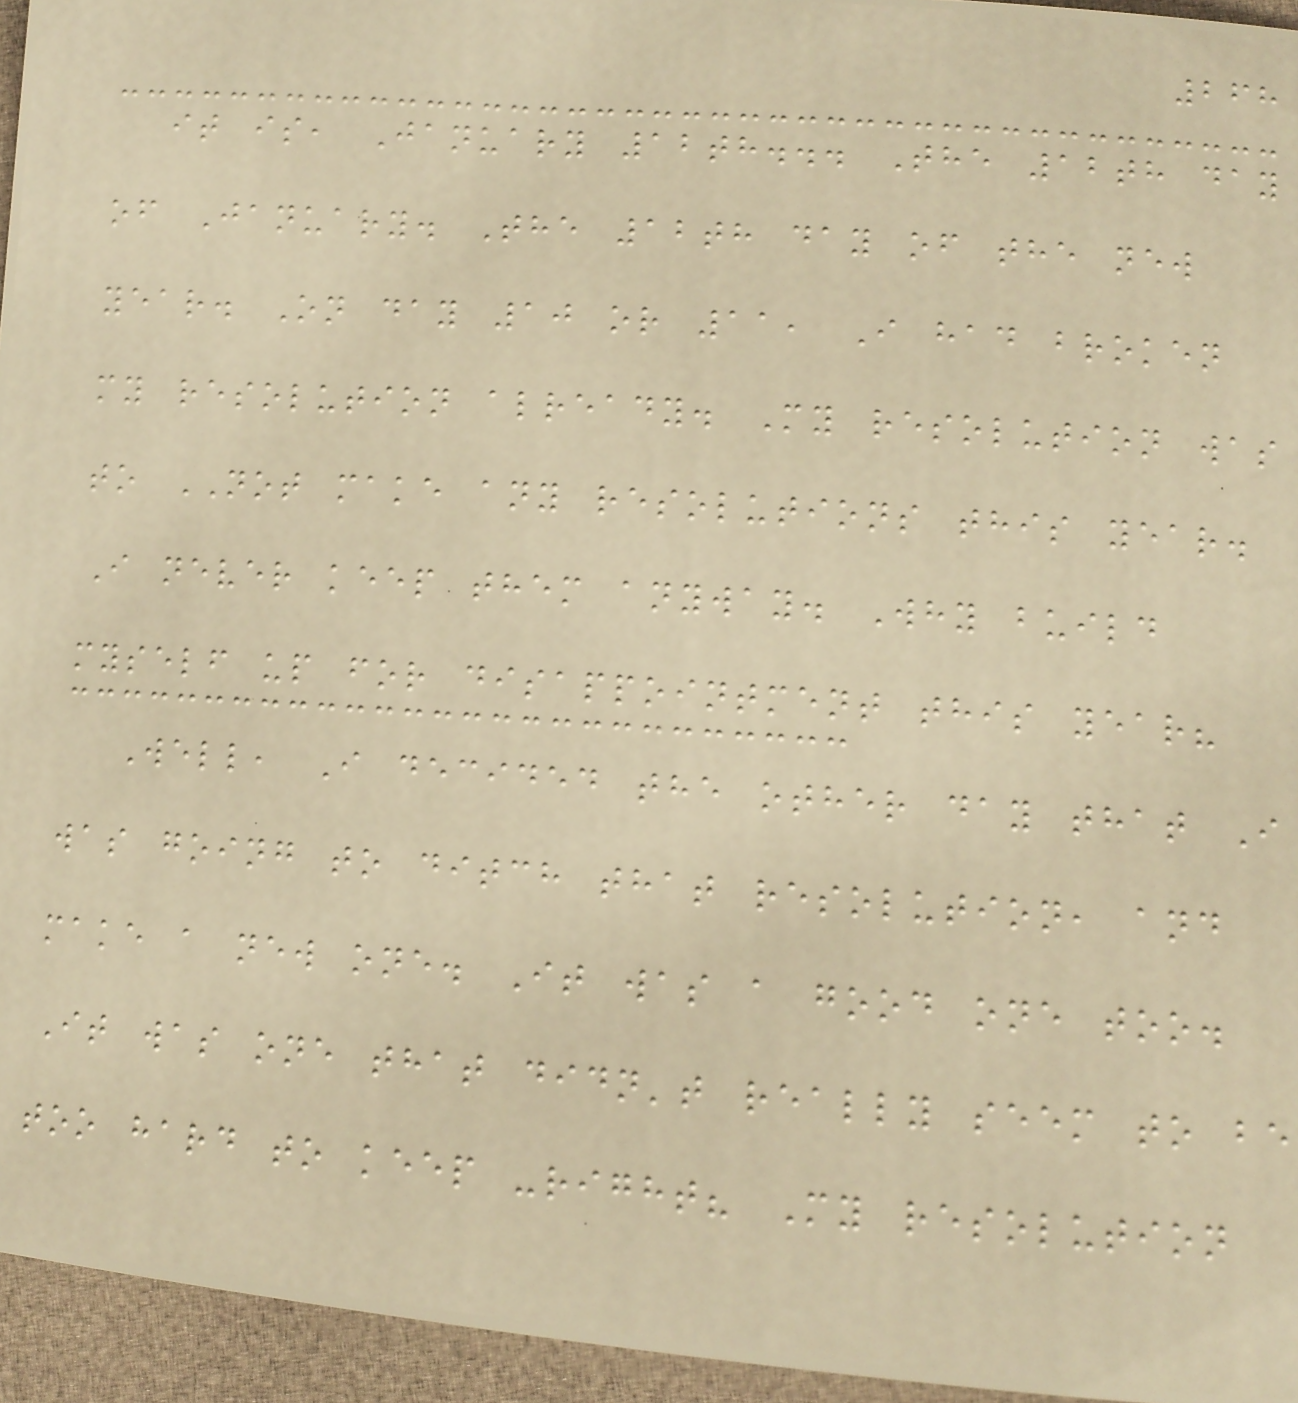268
it is, January 12th... The 12th day
of January. The 12th day of the new
year. On day 10 or 11, I had broken
my resolution already. My resolution was
to NOT make any resolutions this year.
I never keep them anyway. Why build
myself up for disappointment this year?
Well, I decided the other day that I
was going to ditch that resolution, and
make a new one. It was a good one too.
It was one that didn't really seem to be
too hard to keep -right? My resolution
